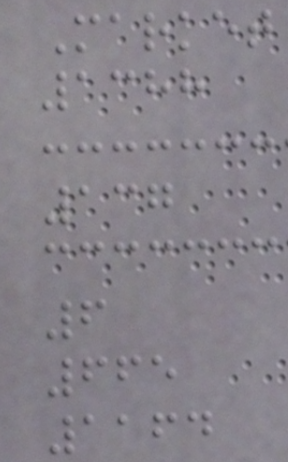Market
1388
137
6
665
1164
